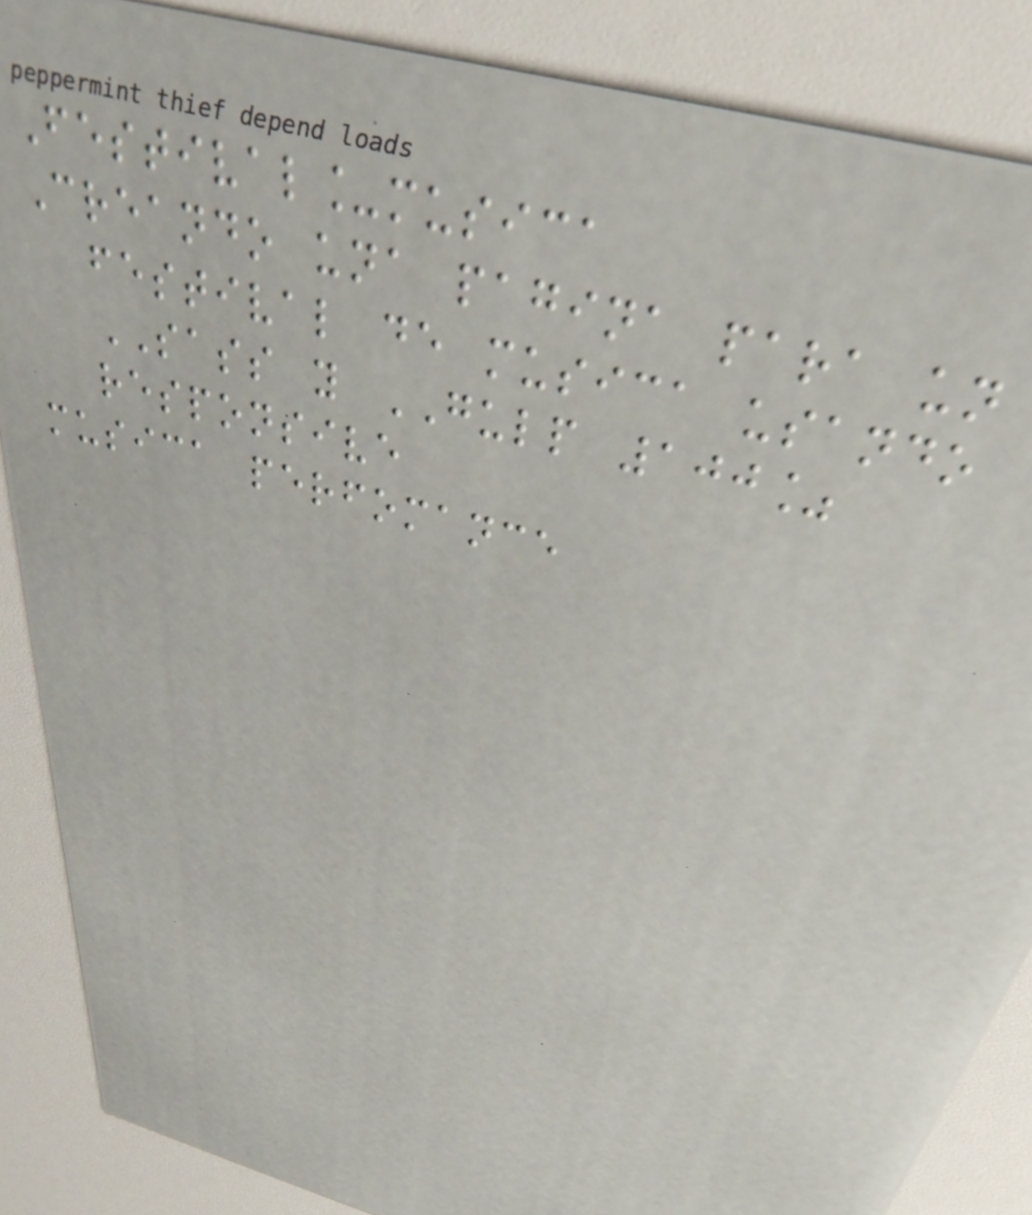Festival_musica
Creando una pagina para un
festival de musica usando
SASS y GULP 100%
responsive
musica perfomance
